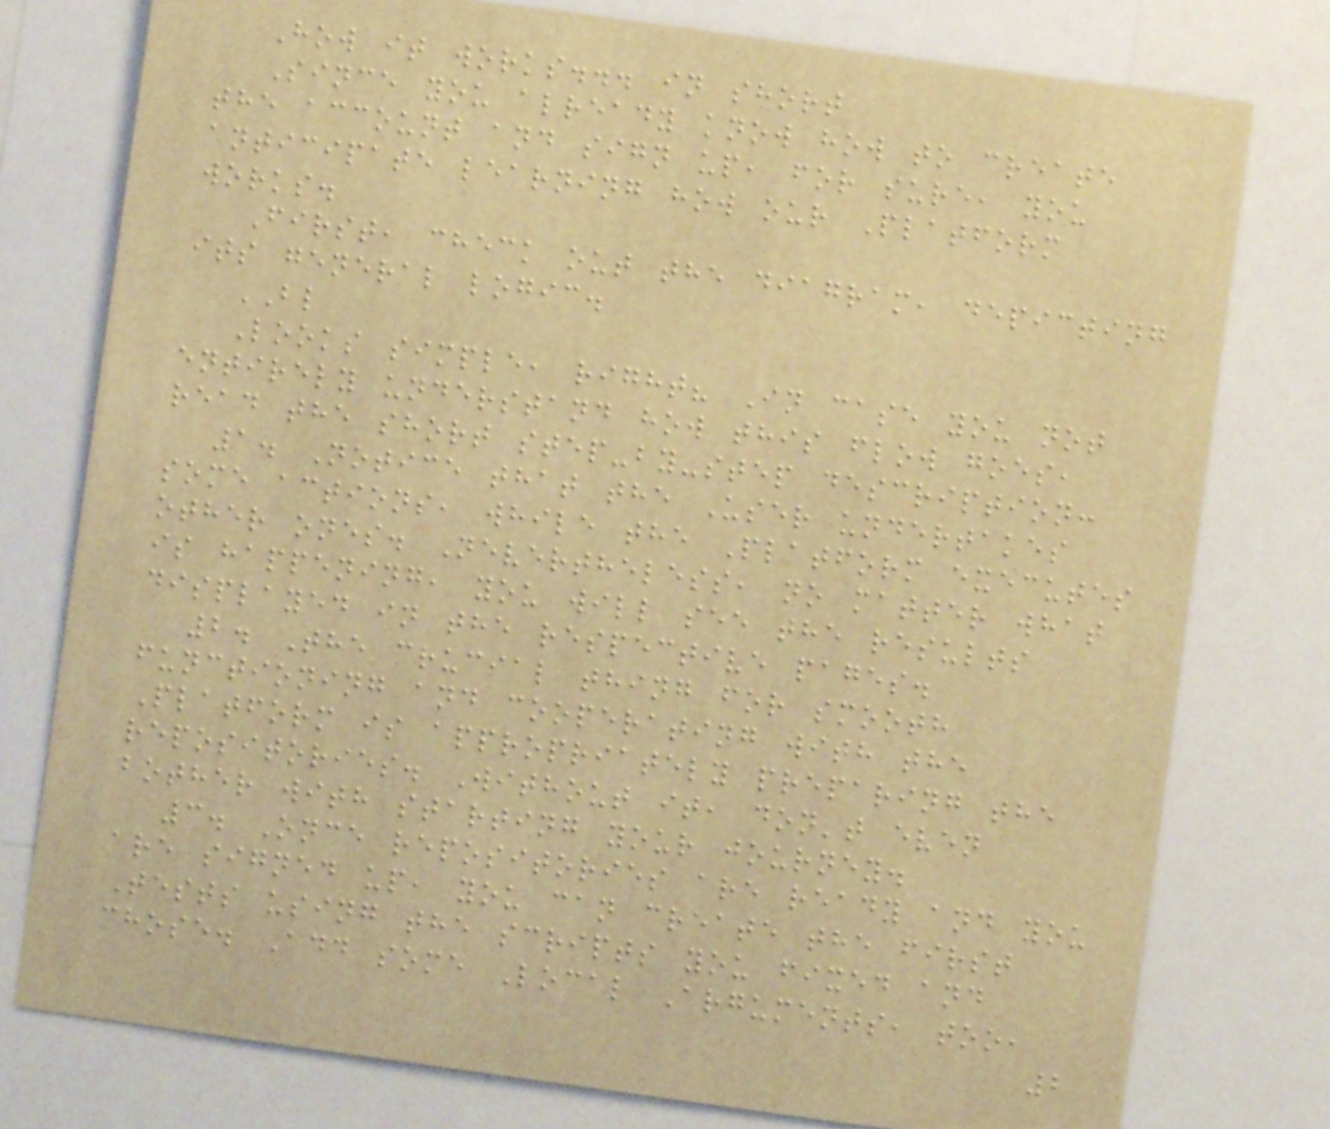How it works... in short
Since you already know how to create
the account and sign up, for sure, you
anticipate learning how our Platform
works.
First, check out the diagram, depicting
its general logic.
BL
Looks simple, right? In case you not
entirely understand how this flow goes,
read the short step-by-step description:
1. Notice that the User undertakes
some actions, while the Platform executes
other ones. Nevertheless, no matter what
is happening, you will see the results
displayed in the respective pages.
2. The crucial thing for smooth
functioning and cooperating with the
Platform is appropriately preparing the
repositories. Without it, don't even
bother with starting your journey.
3. Once repositories are ready and you
are signed up, you can create the first
Tests using the scripts you fixed and
chose. Add some Local Arguments, too,
2
